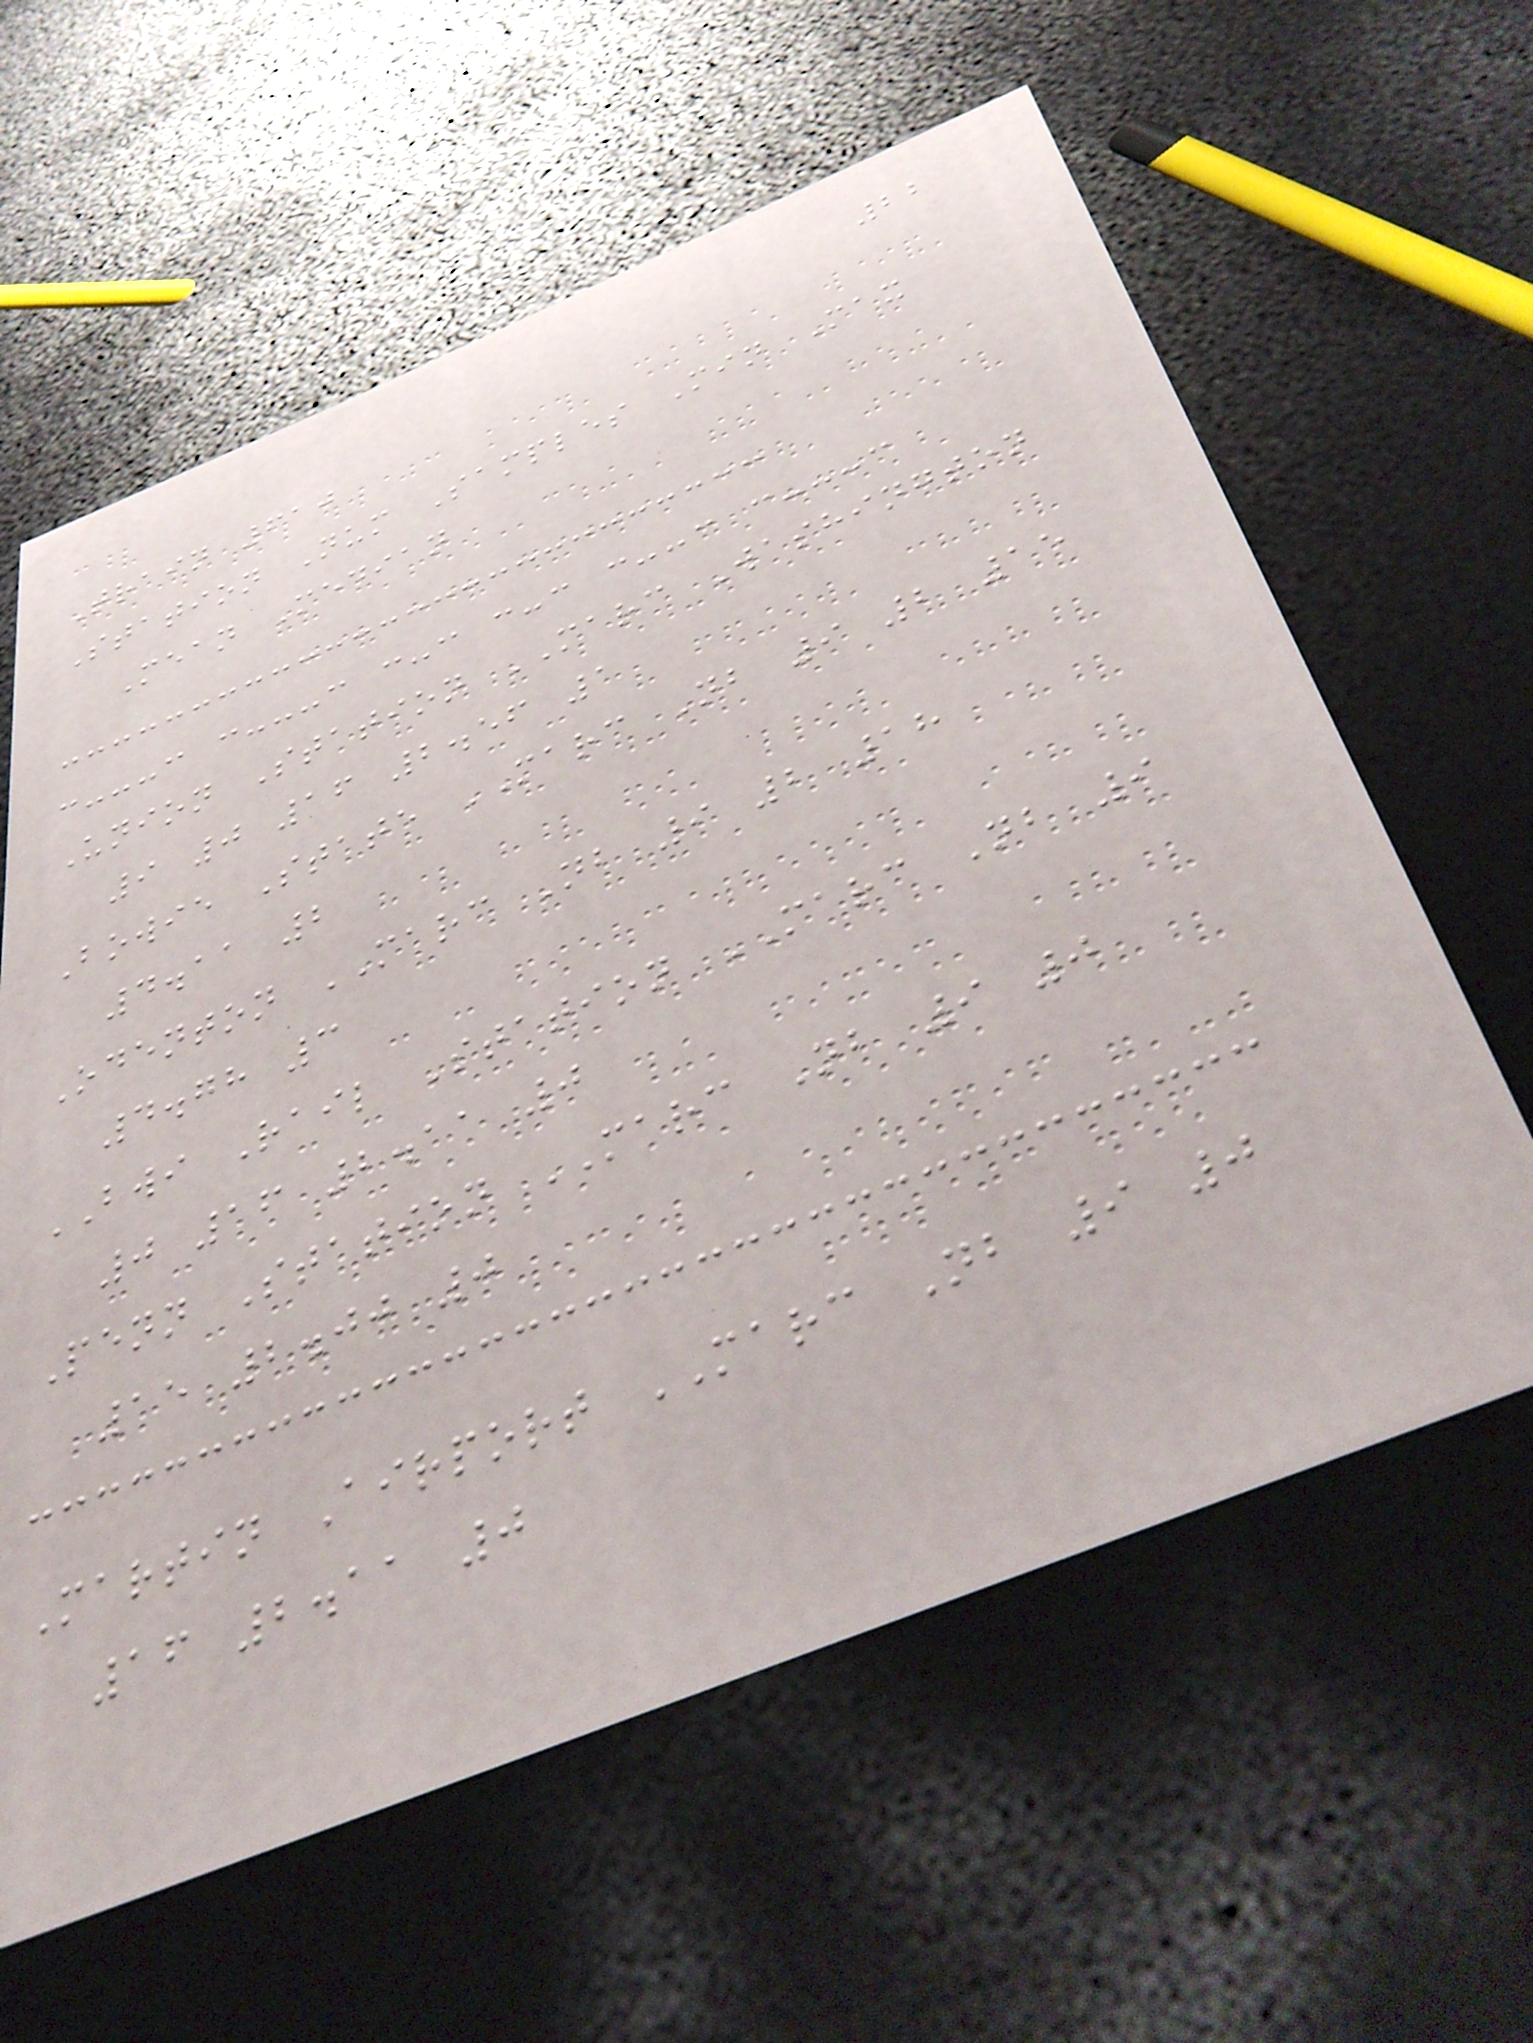22
Train 610
Station Num Samples Min Max
Mean Median
:---: :---: :-: :-: :--: :---:
Union Station MARC Washington
9 0 16 2.56 1
Bowie State MARC Nb 9 2 15
4.11 2
Odenton MARC Nb 9 2 18
4.78 3
BWI Rail Station MARC Nb 9
0 16 2.11 0
Penn Station MARC Nb 9 0
15 2.00 0
Martin Airport MARC Nb 9 0
16 2.11 0
